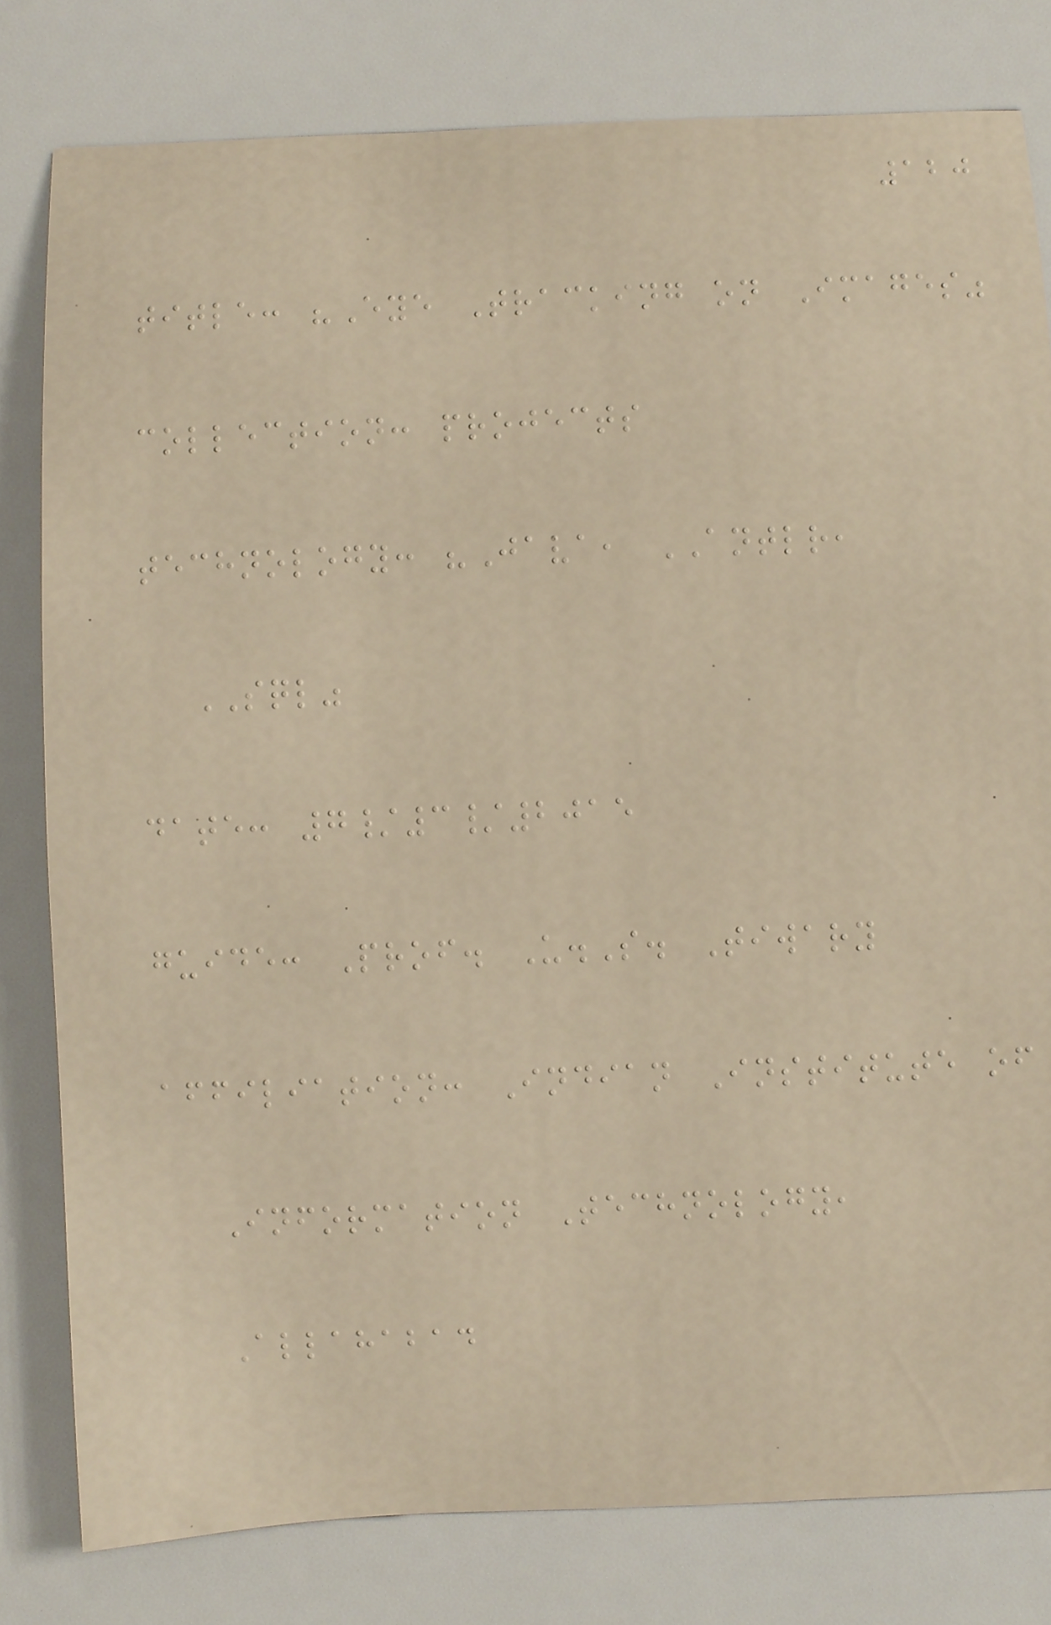120
title: "Eye Tracking on Images"
collection: projects
technology: "Java, ANTLR,
SQL"
date: 7/3/2015
guide: Prof. U.S. Tiwary
affiliation: Indian Institute of
Information Technology,
Allahabad
